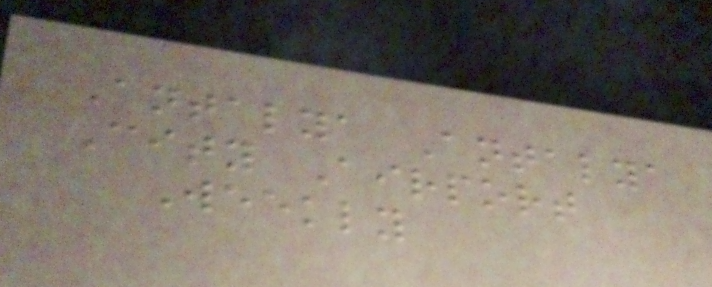Antalya Antalya
City Airport
Weekly
